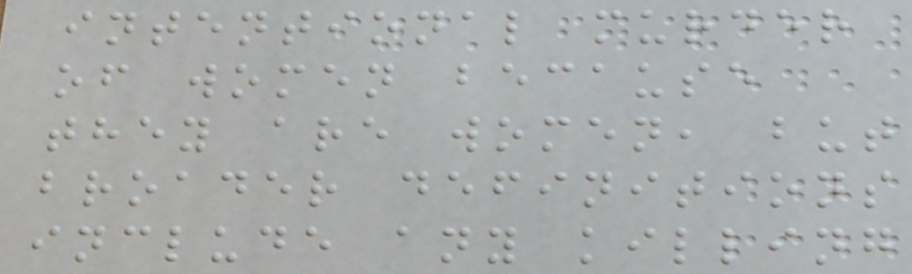intentional murder
of women because
they are women, but
broader definitions
include any killing
